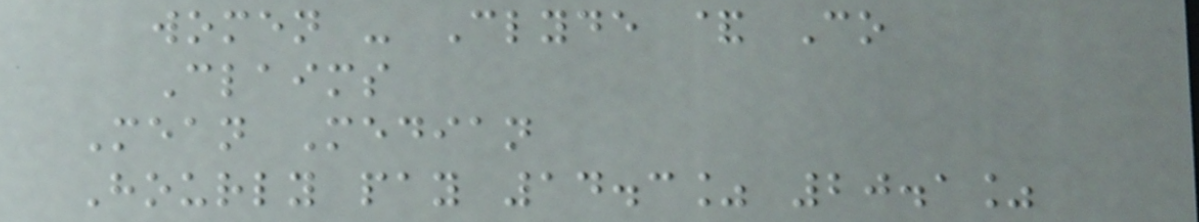women - Clyde & Co
Claims
Mean Median
Hourly pay 14.3% 20.1%
